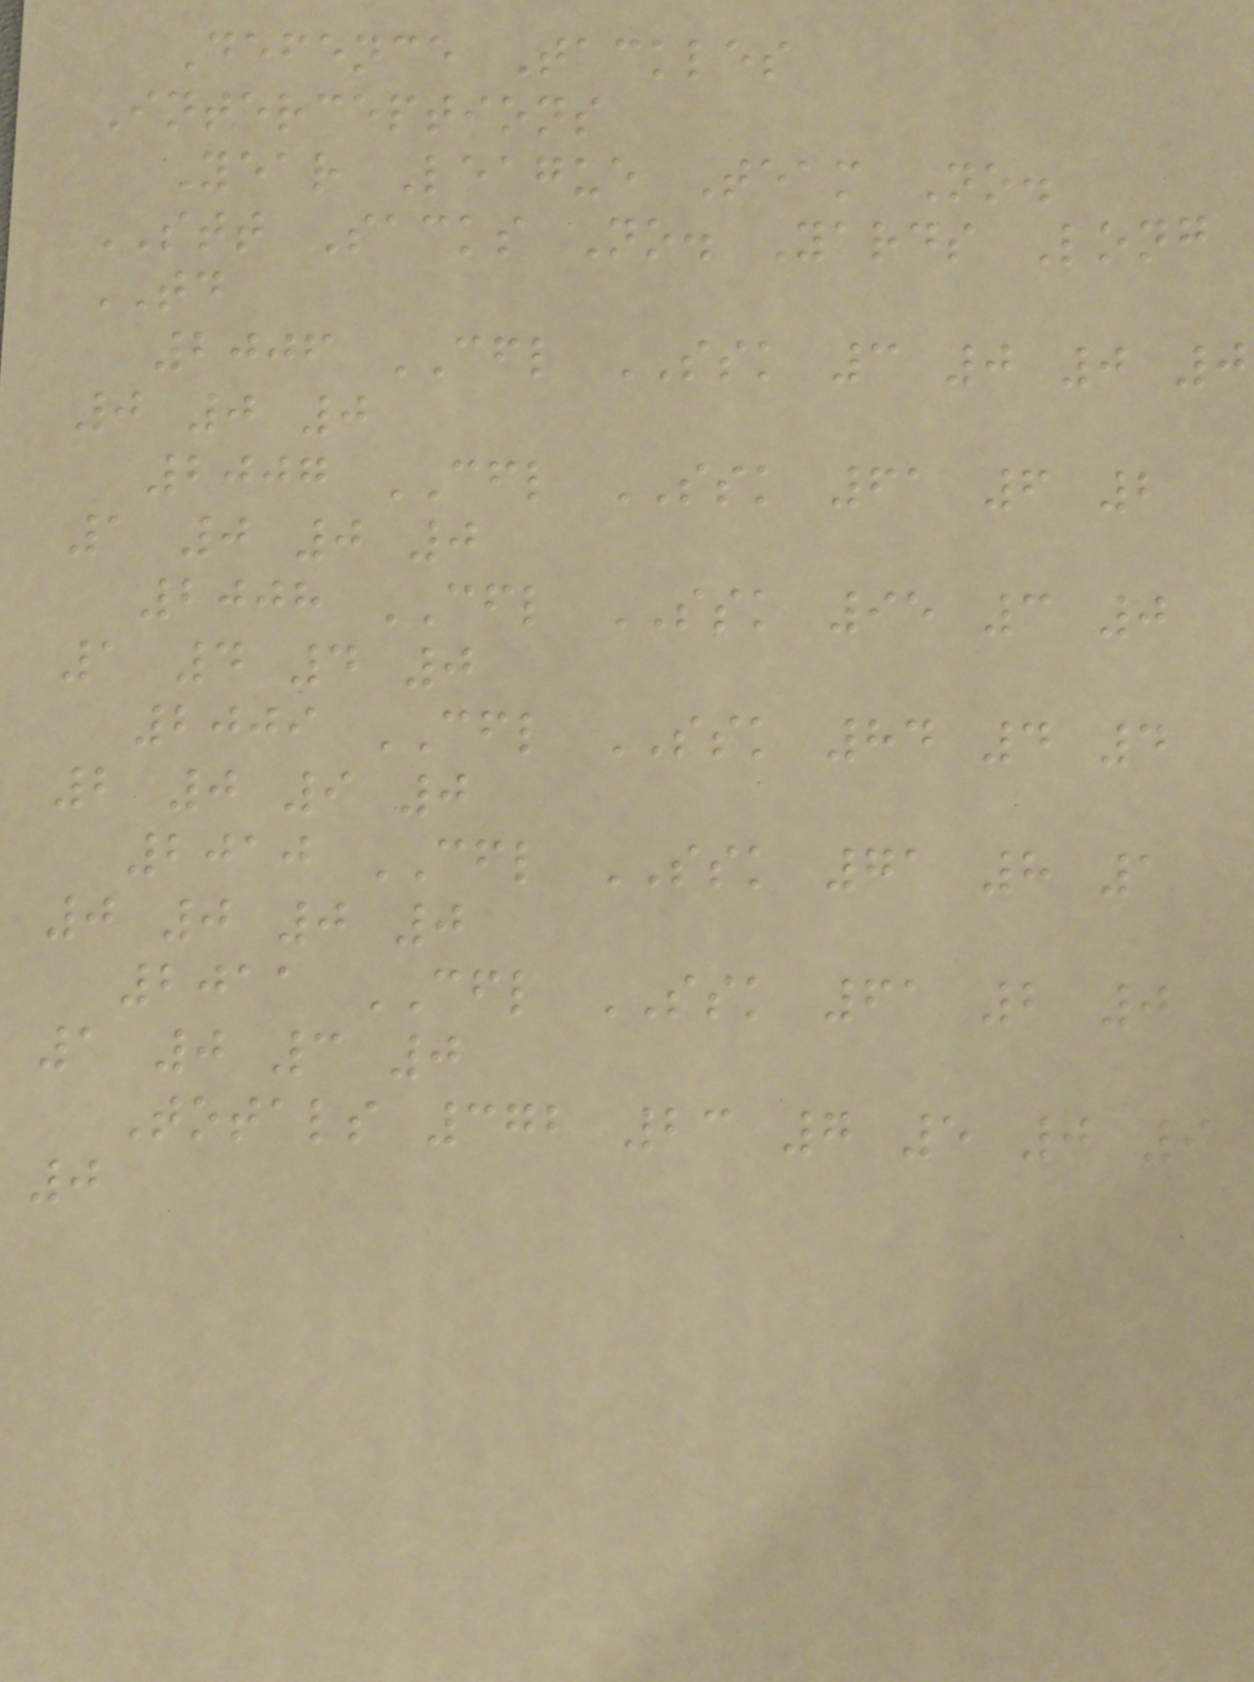Defence Tackles
Interceptions
Year League Team No.
STT Sacks No. Yards Long
TD
2006 CFL SSK 3 0 0 0
0 0 0
2007 CFL SSK 61 6 2
1 0 0 0
2008 CFL SSK 95 3 0
1 4 4 0
2009 CFL SSK 84 4 4
2 0 9 0
2010 CFL SSK 71 8 1
0 0 0 0
2011 CFL SSK 61 2 0
1 0 3 0
Totals 372 23 7 5 0 9
0
